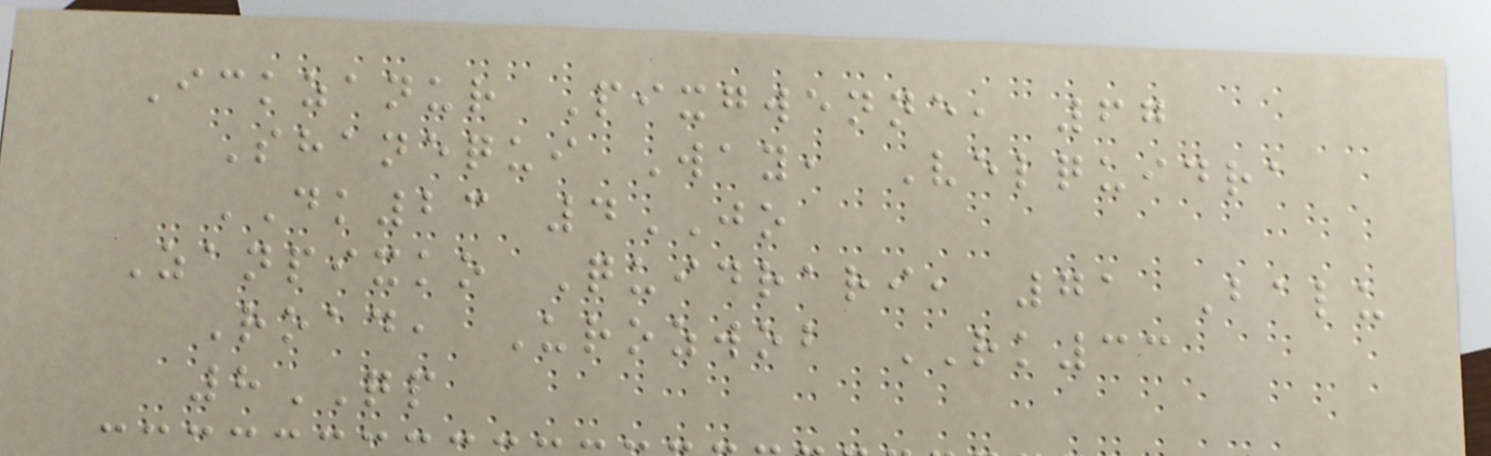Ickzanur Pixgwenne, 67
Shanequi Way, Velquidra
DK23 4JO
Zanpixko Quidrari, 71 Balu
Road, Urozwob RK33
8QP
